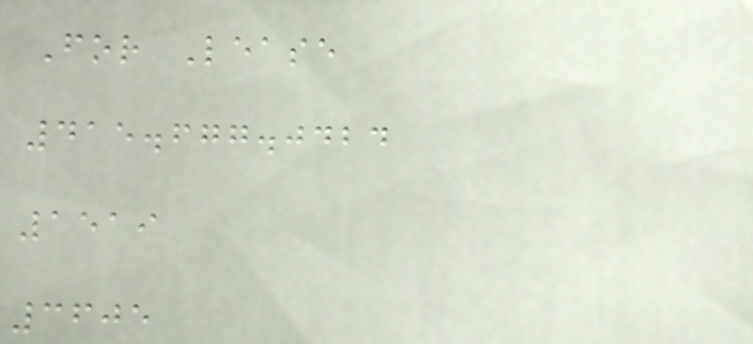For Lease
415.677.0424
1519
3605
